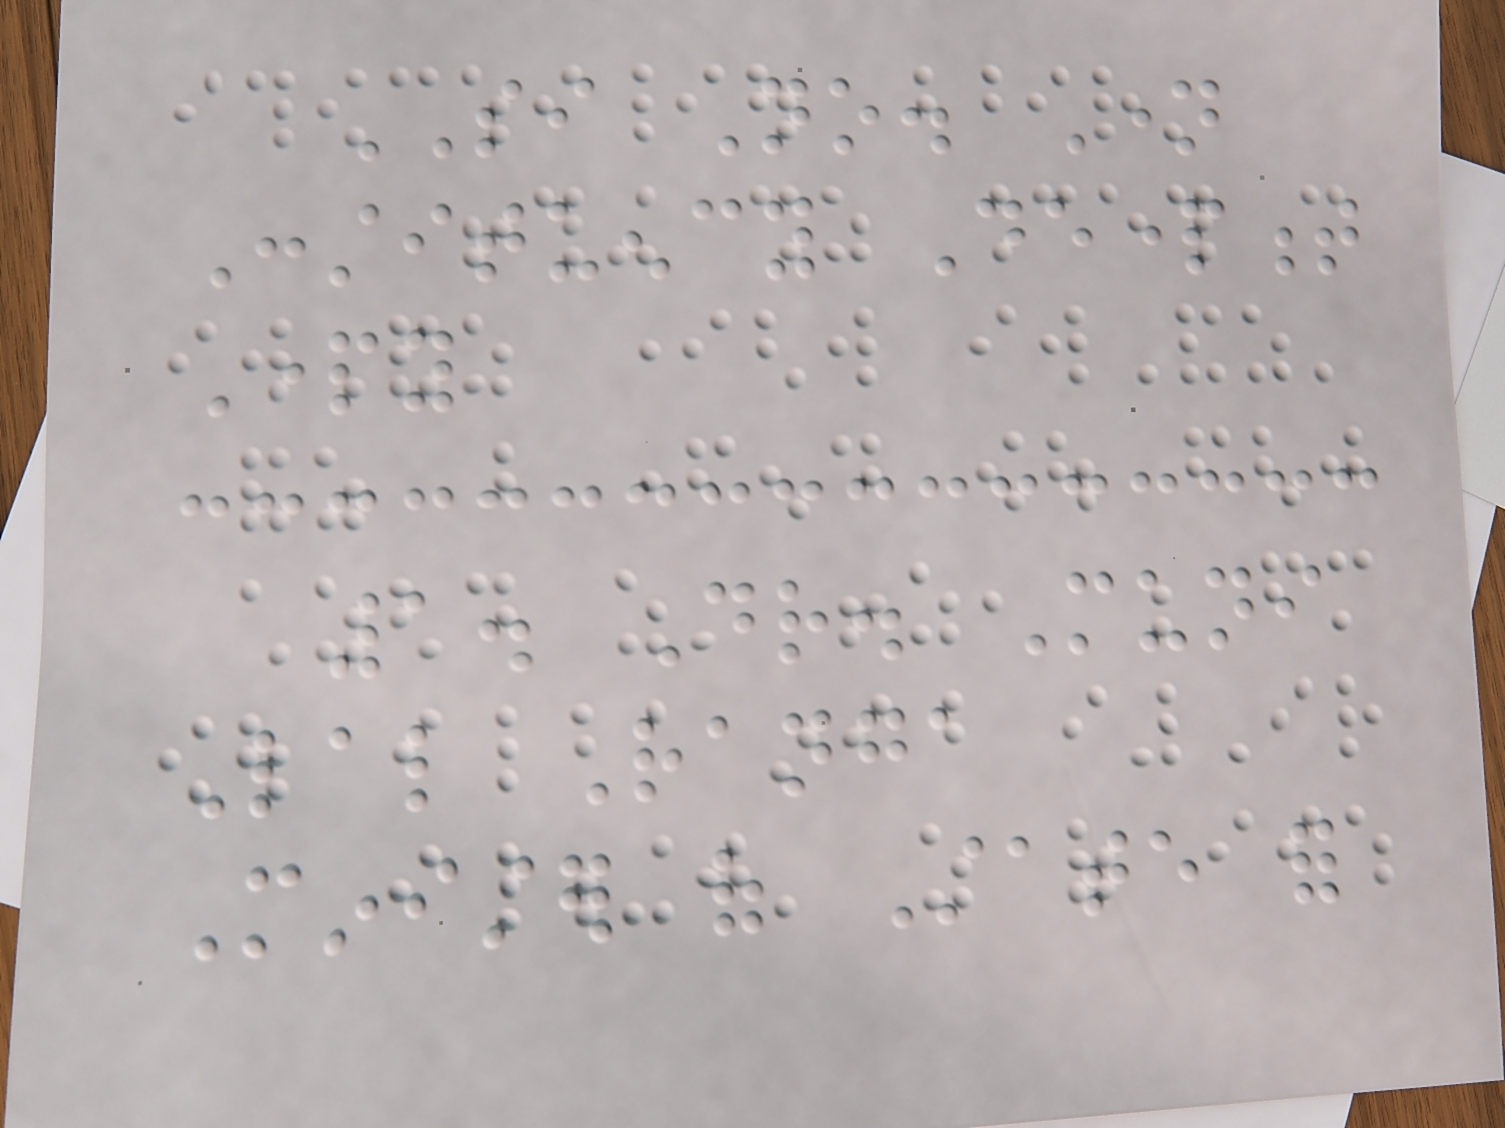SI No. Name
Constituency Department
Party
1. Dr. Muni
Lal Ranga
Minister of State for
